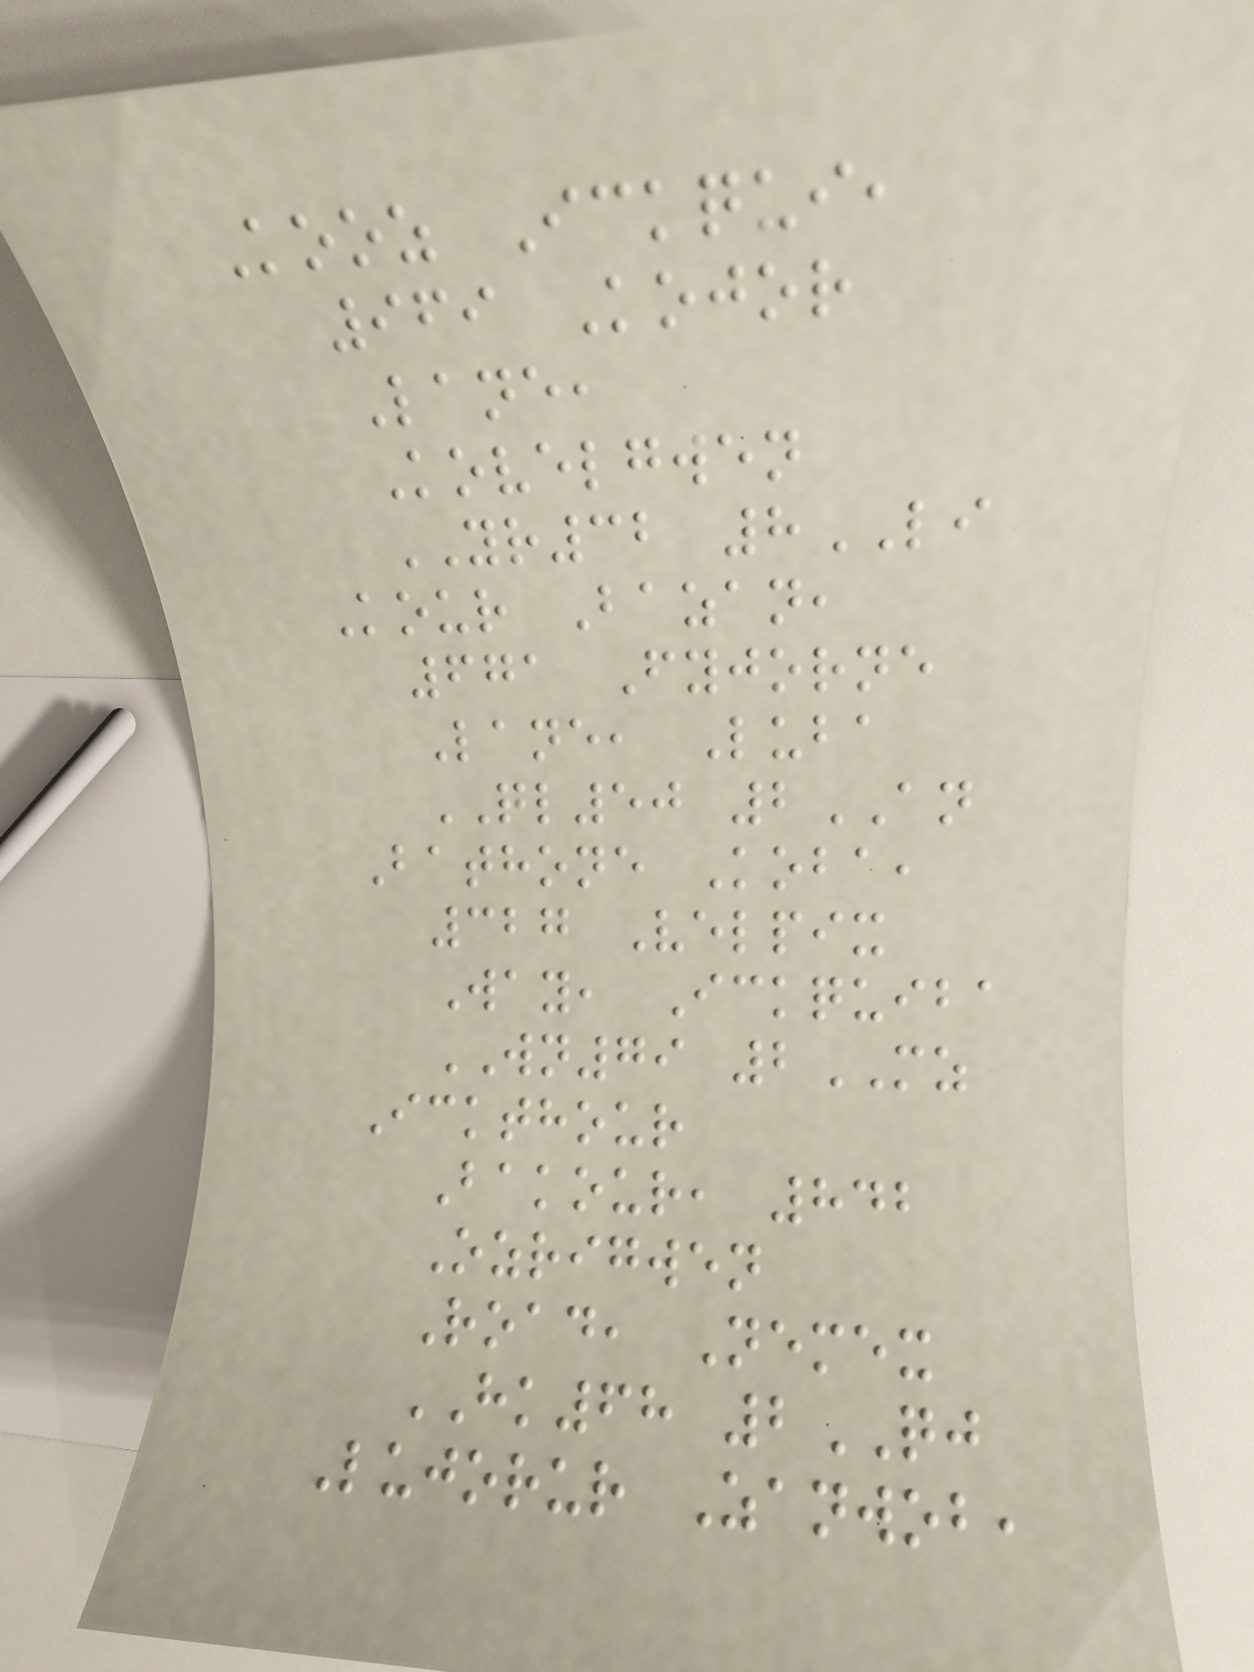Kooz Ickqui,
969 Kojor
Lane,
Kovelgwen
YR32 8LI
Kour Bazan,
671 Fyjorne
Lane, Luba
QL50 2AN
Bathone Koba,
327 Velpix
Way, Ickquiba
WN79 2MZ
Ickthour
Bakour, 842
Ozrigwen
Road, Nemex
HK68 2QJ
Lujorur Zanwob,
